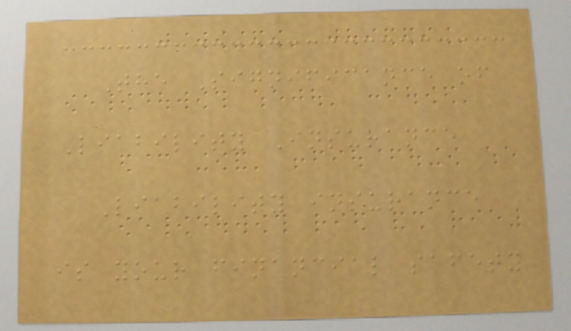The Significance of
Liability Insurance
Liability insurance
is your financial safety
